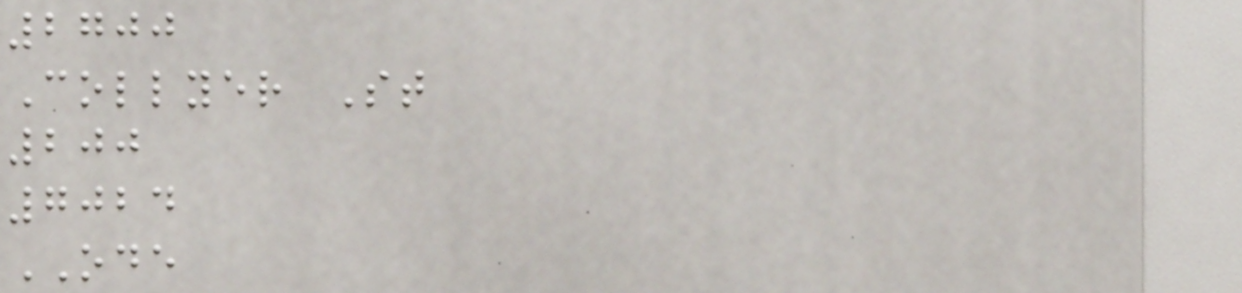2700
Collyer St
200
7024
ODE
